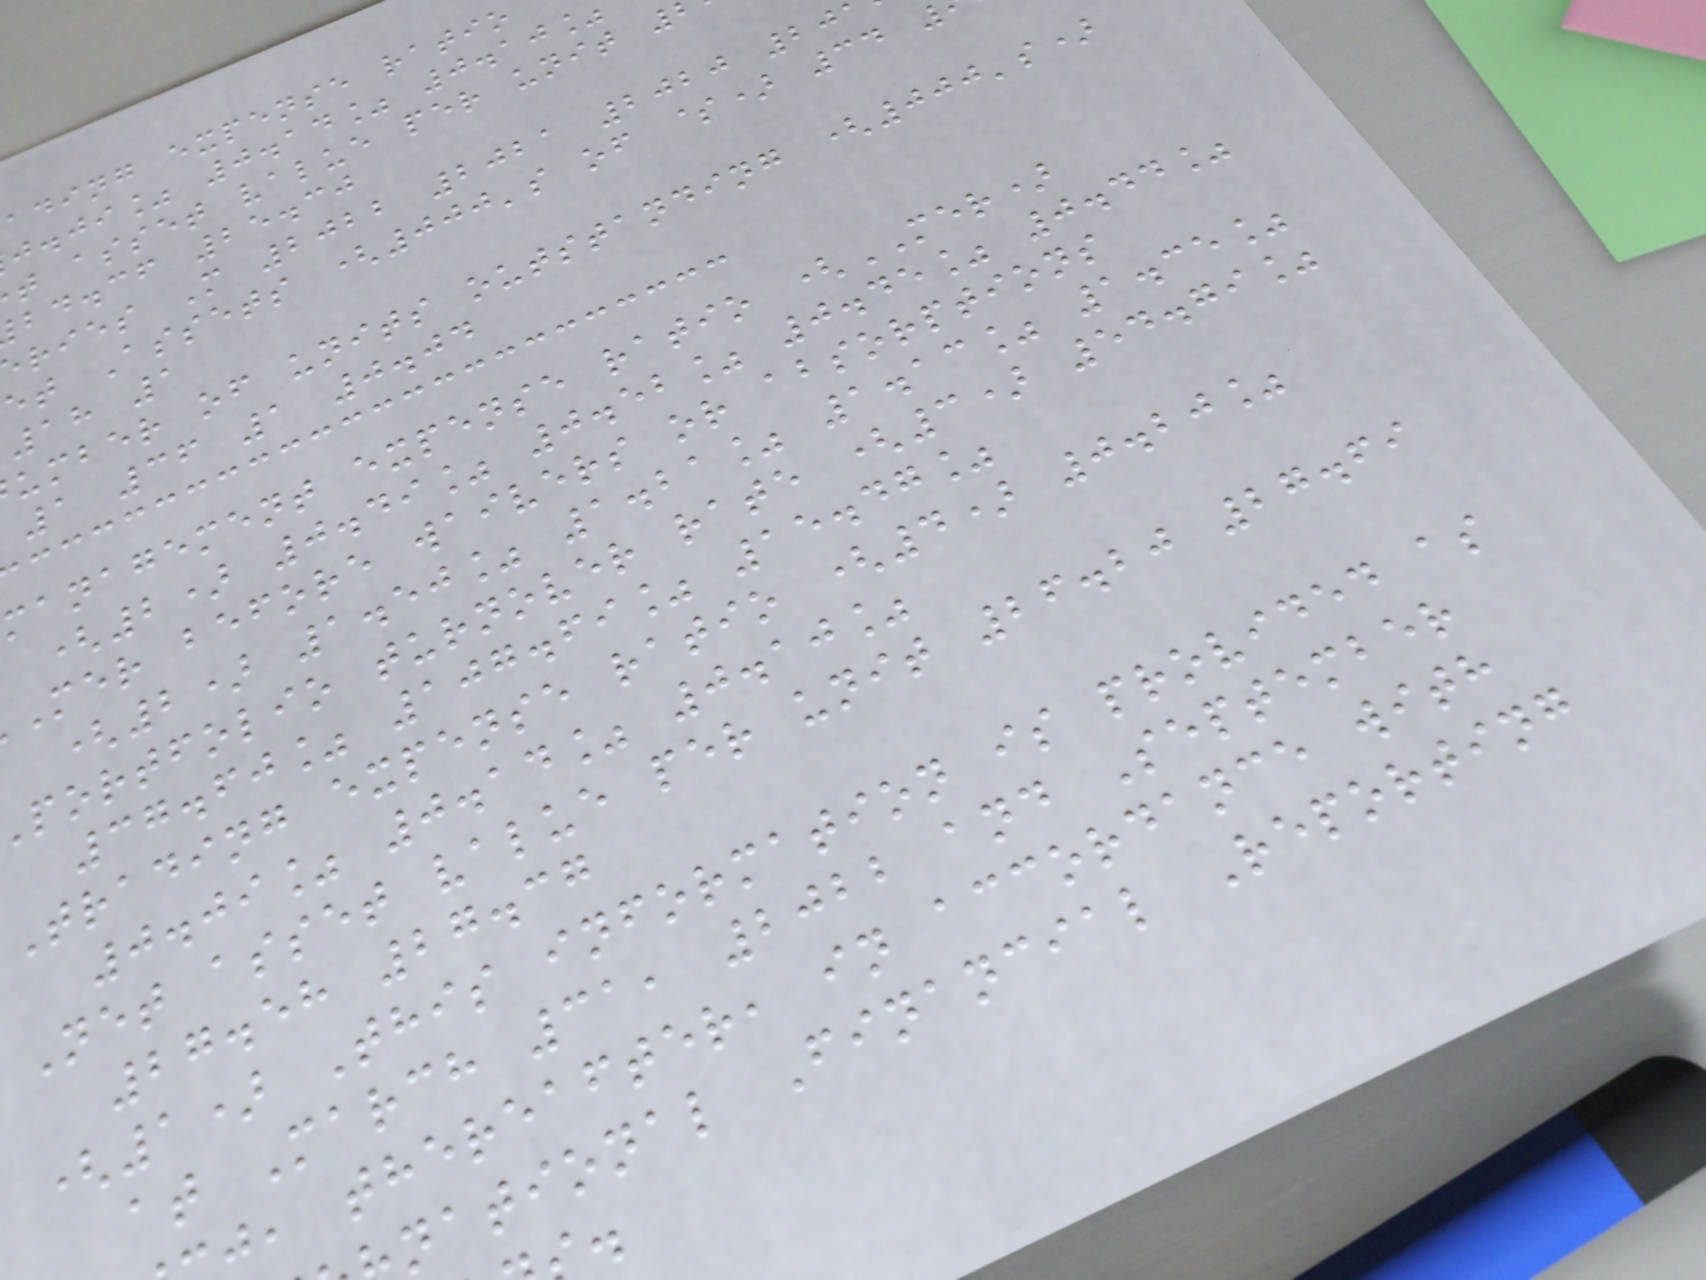ading expense ratio
j.ji% 0.14% 0.10%
t asset value per unit
bd.cf 25.30
ries M 2022 2021 2020 20
et Assets (000's of $) 34
18 1
umber of units outstanding (000's)
1 36 1 0.04
management expense ratio (MER)
(2) 0.49% 0.52% 0.45% 0.44%
mer before waivers or absorptions
(2) 1.50% 1.21% 1.13% 1.35%
portfolio turnover rate (3) 54.79%
37.60% 107.69% 15.47%
Trading expense ratio (4) 0.20%
0.09% 0.14% 0.10%
Net asset value per unit 26.20 27.69
27.58 27.37
(1) This information is provided as
at March 31, 2022 and September
j, thereafter, in accordance with
national Financial Reporting
